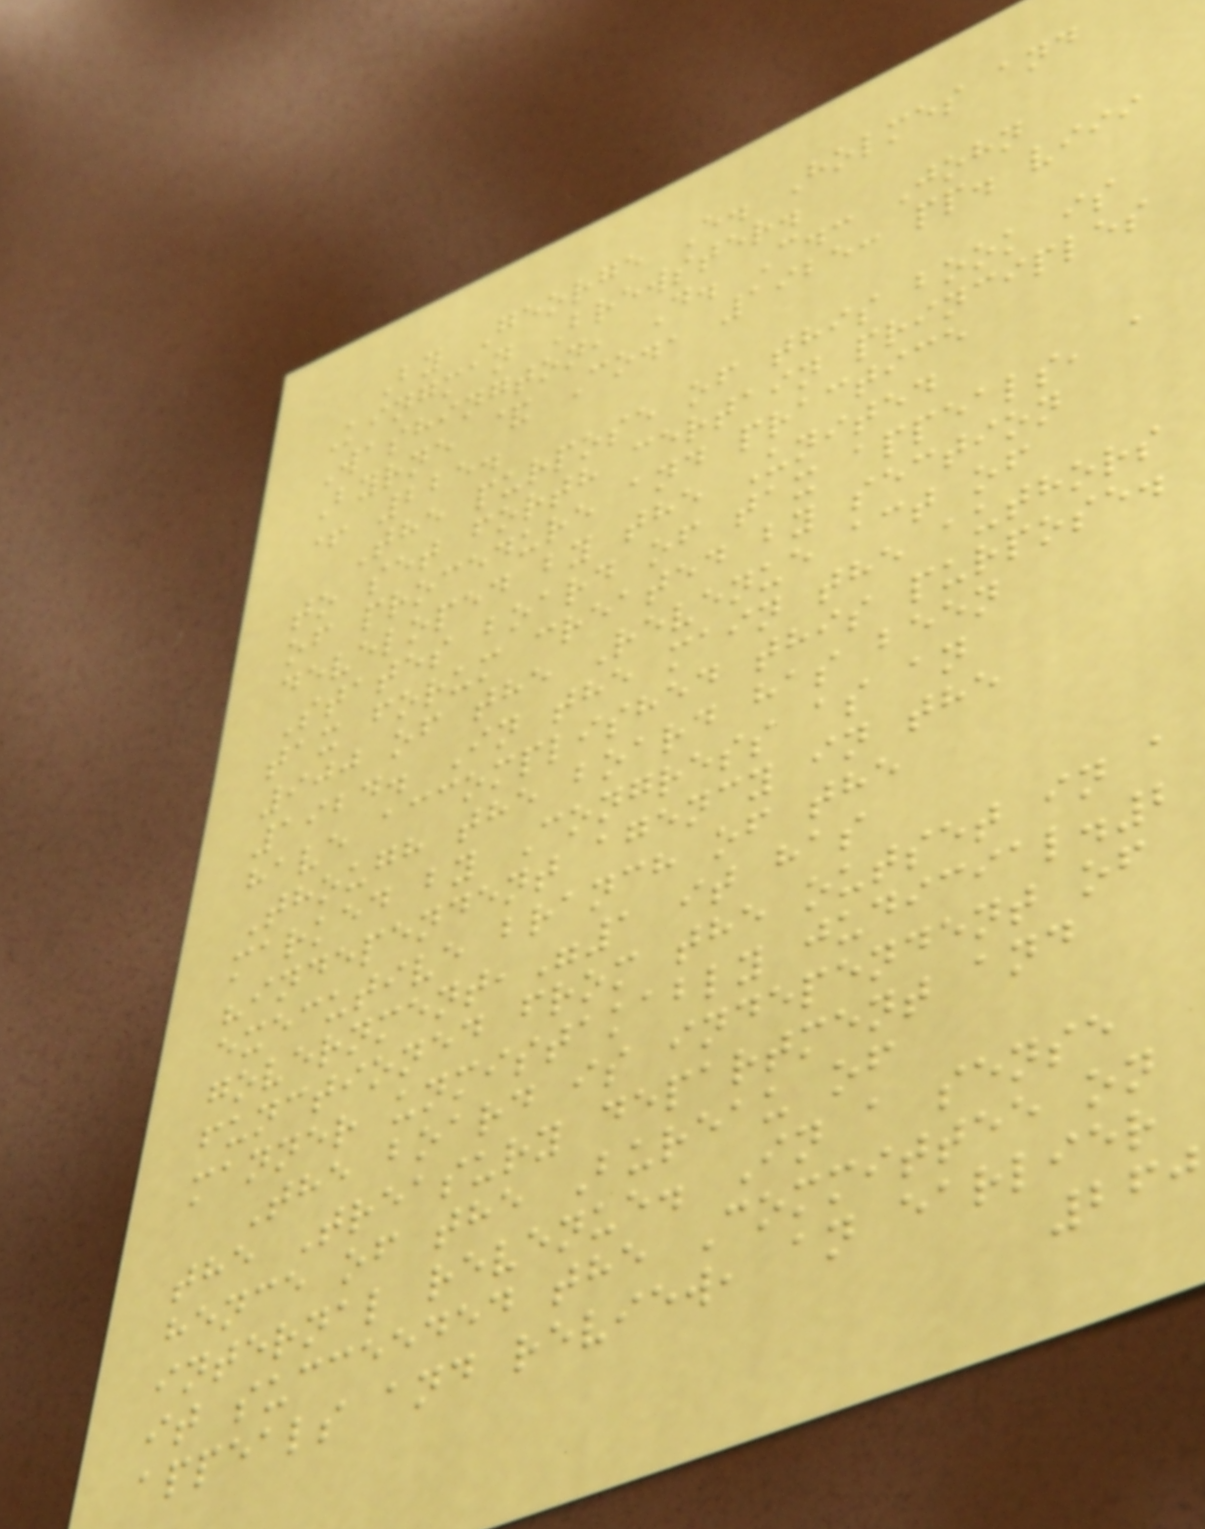By George E. Holmes and
Kingman Brewster.
Washington, D. C.: John
Byrne & Co., 1925: pp. viii
+ 225.
The purpose of this book is
to set forth certain principles
of procedure and practice
developed by the United
States board of tax appeals, a
tax forum created by section
900 of the Revenue act of
1924. In the main the authors
have accomplished this purpose.
Though the board has been
marked by Congress as an
"independent agency in the
executive branch of the
government,"1 it has
functioned from the outset in a
manner unmistakably judicial.2
The board is independent of
the Treasury department and
hence of the Bureau of
internal revenue. In a sense
it succeeded the Committee on
appeals and review, an earlier
260
